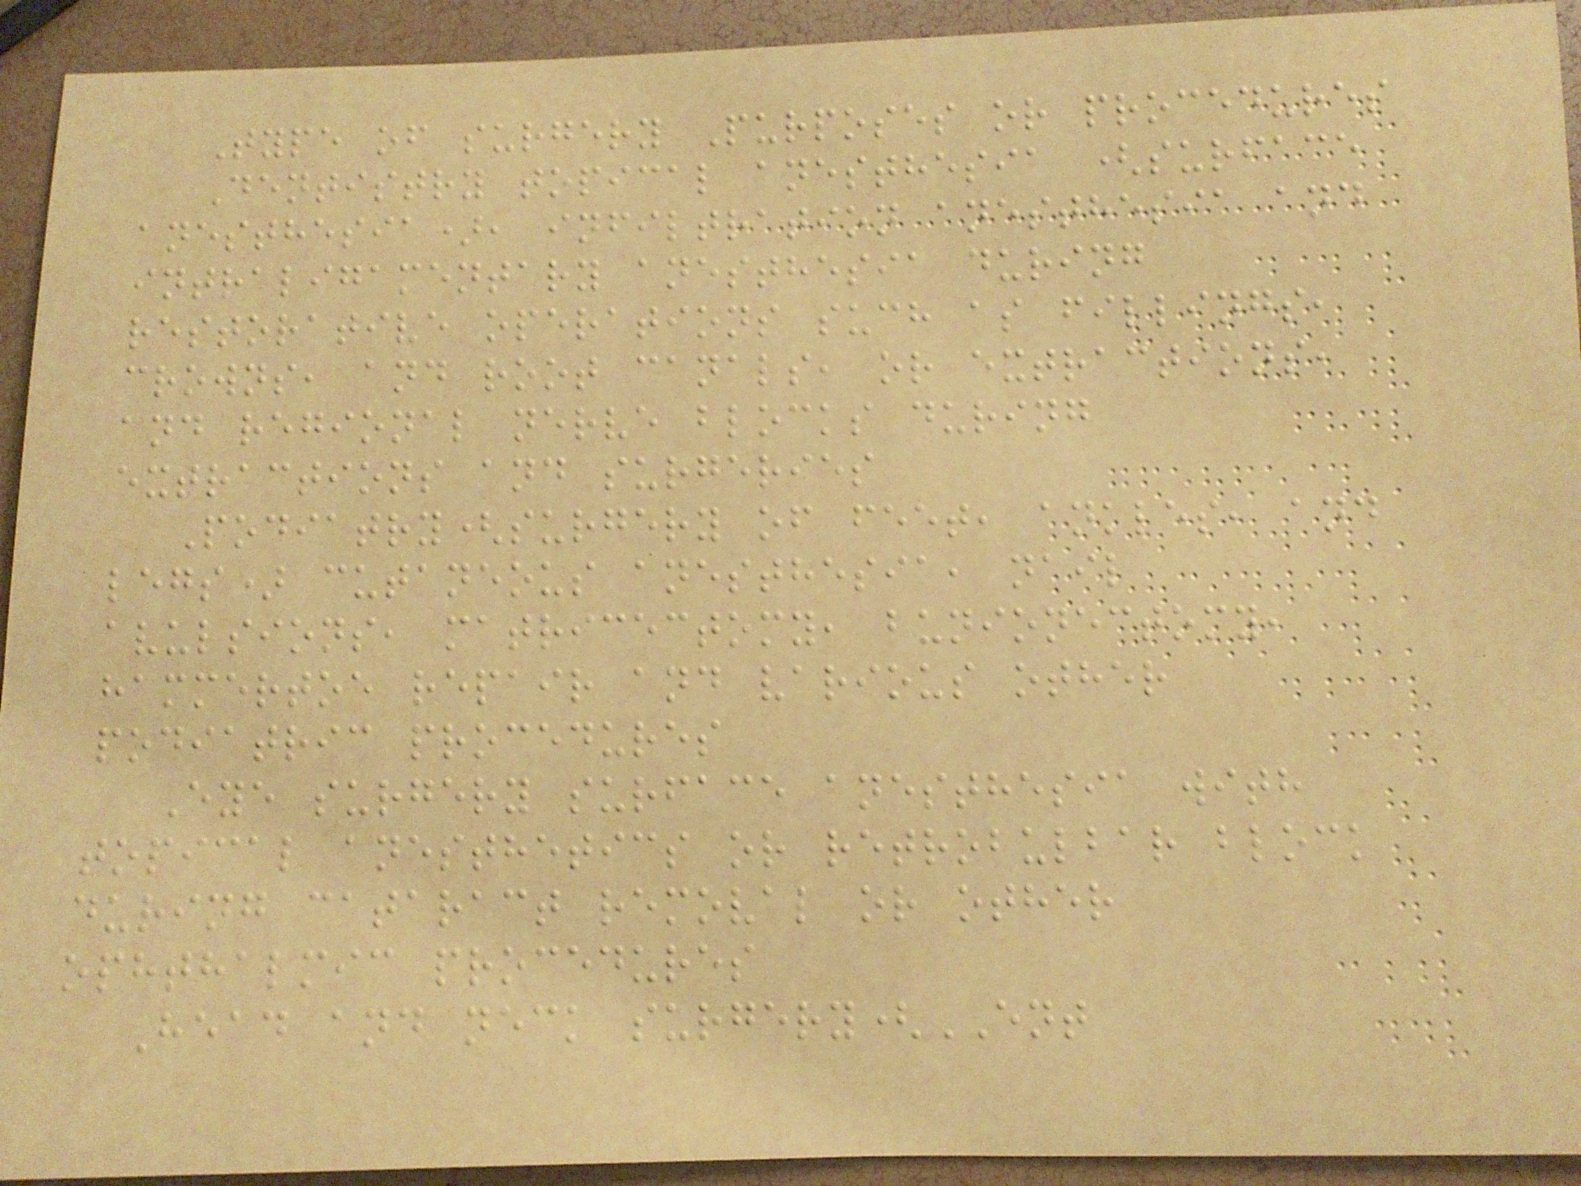Type of surgery Purposes or procedures
Dentistry topical anesthesia (surface
anesthesia), infiltration anesthesia and
intraligamentary anesthesia during
restorative operations such as fillings,
crowns, and root canals, or extractions,
and regional nerve blocks during
extractions and surgeries
Podiatry(surgery of feet, ankles, and
legs) cutaneous anesthesia, nail
avulsions, matricectomy, bunionectomy,
hammertoe repair and various other
podiatric procedures
Eye surgery surface anesthesia with
topical anesthetics or retrobulbar block
during cataract removal or other
ophthalmic procedures
Head and neck surgery(ENT
